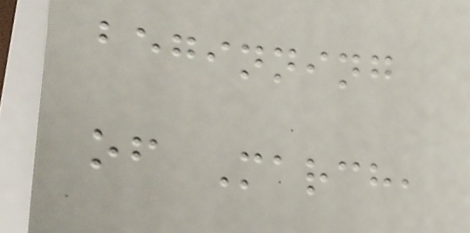beginning
of March,
